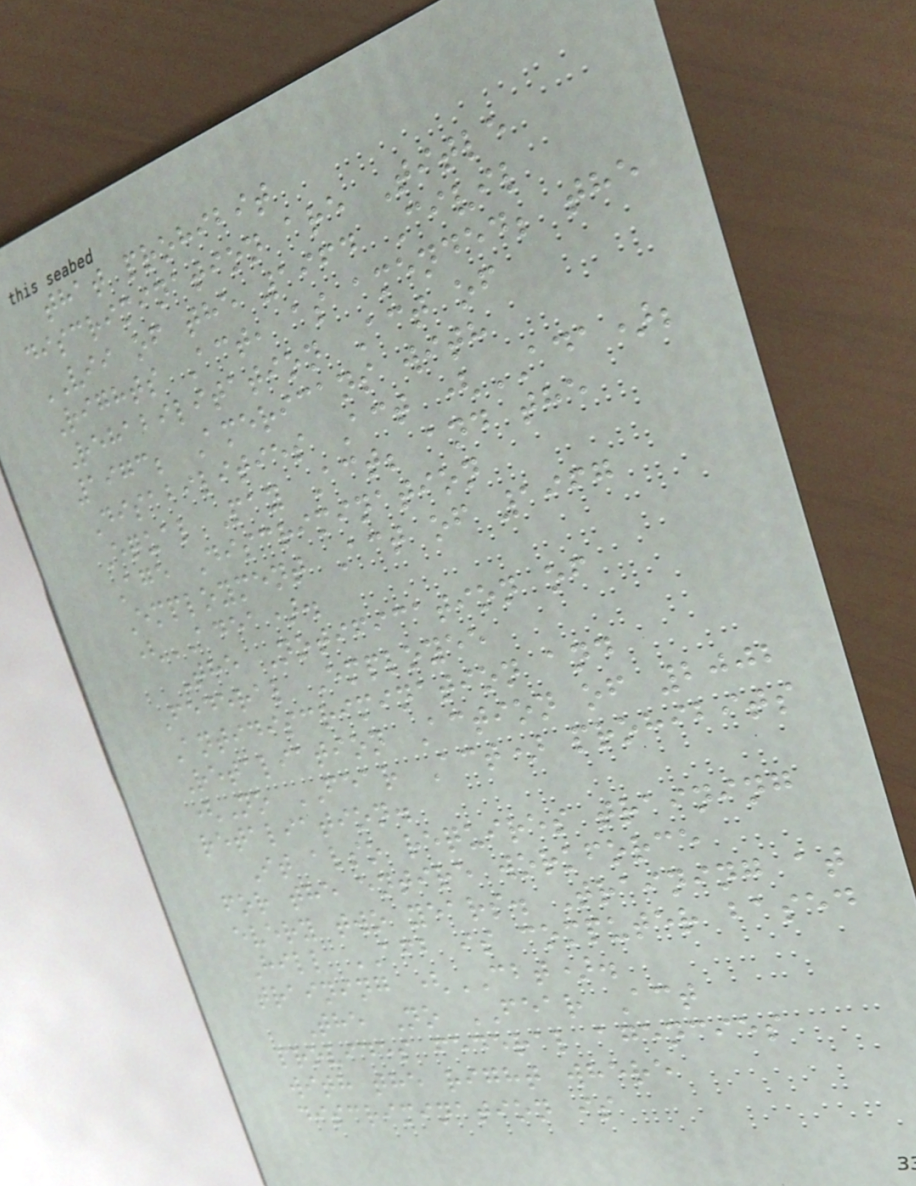that prohibit
discrimination are Title
VII of the 1964 Civil
Rights Act, as amended; the
Rehabilitation Act of
1973; Americans with
Disabilities Act (ADA);
Equal Pay Act; and the
Age Discrimination
Employment Act of 1967
(ADEA).
The Notification of
Federal Employee
Antidiscrimination and
Retaliation Action of 2002
(No FEAR Act) prohibits
retaliation.
It also requires training
for the entire workforce
every two years. Training at
Hill AFB is computer based
training (CBT).
The No FEAR Act
provides federal agencies
with the right where
discrimination is
